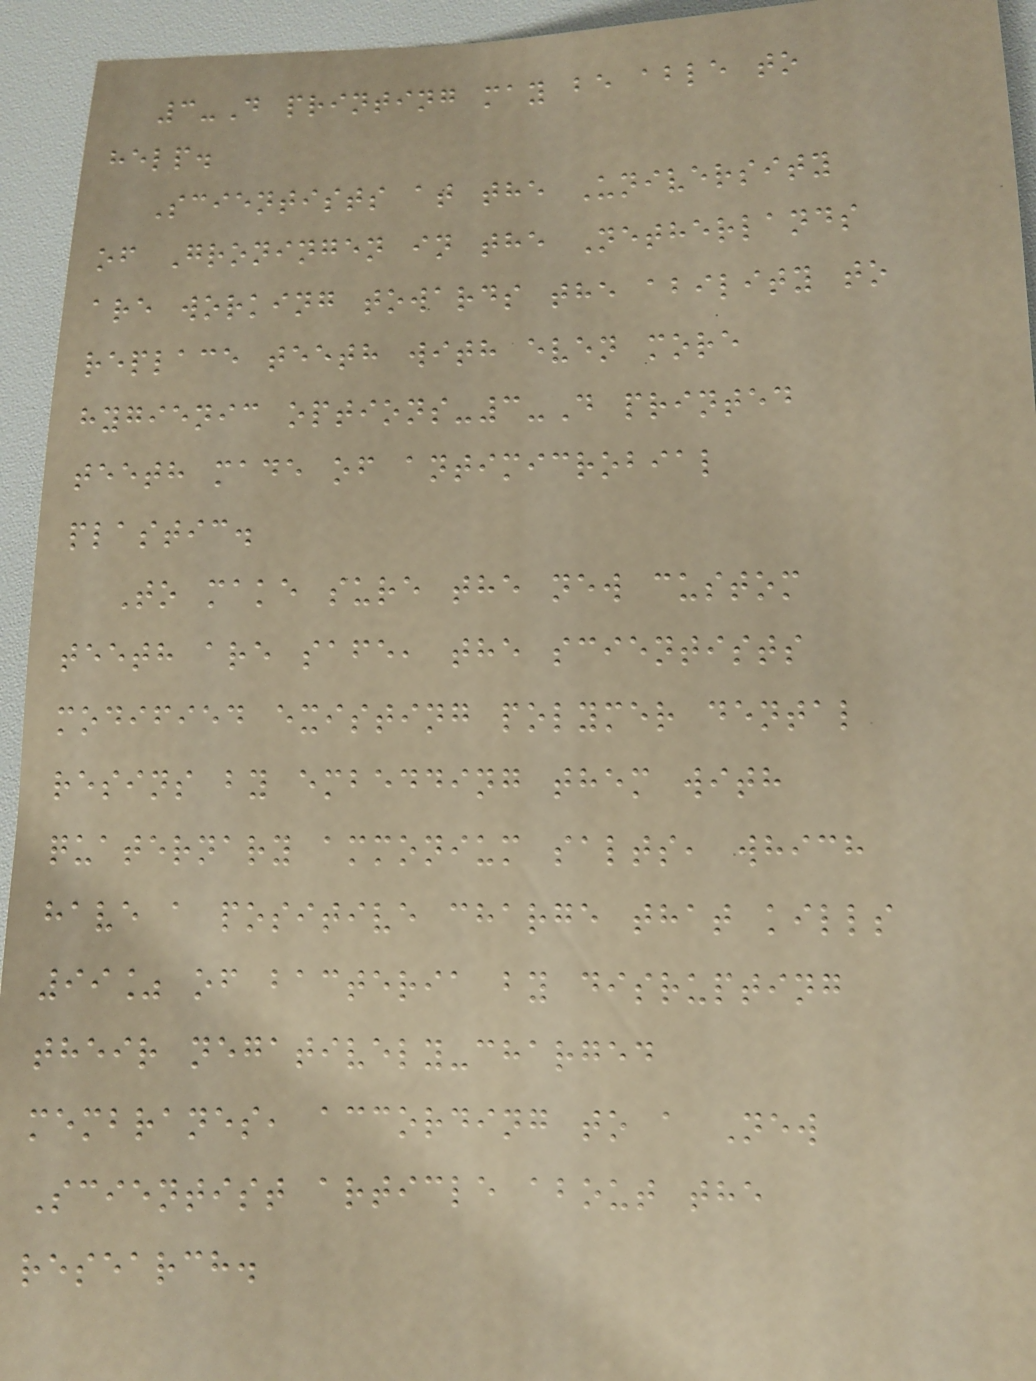3-D printing may be able to
help.
Scientists at the University
of Groningen in the Netherlands
are working towards the ability to
replace teeth with even more
hygienic options-3-D printed
teeth made of antimicrobial
plastic.
To make sure the new custom
teeth are safe, the scientists
modified existing polymer dental
resins by embedding them with
quaternary ammonium salts, which
have a positive charge that kills
99% of bacteria by disrupting
their negatively-charged
membranes, according to a New
Scientist article about the
research.
